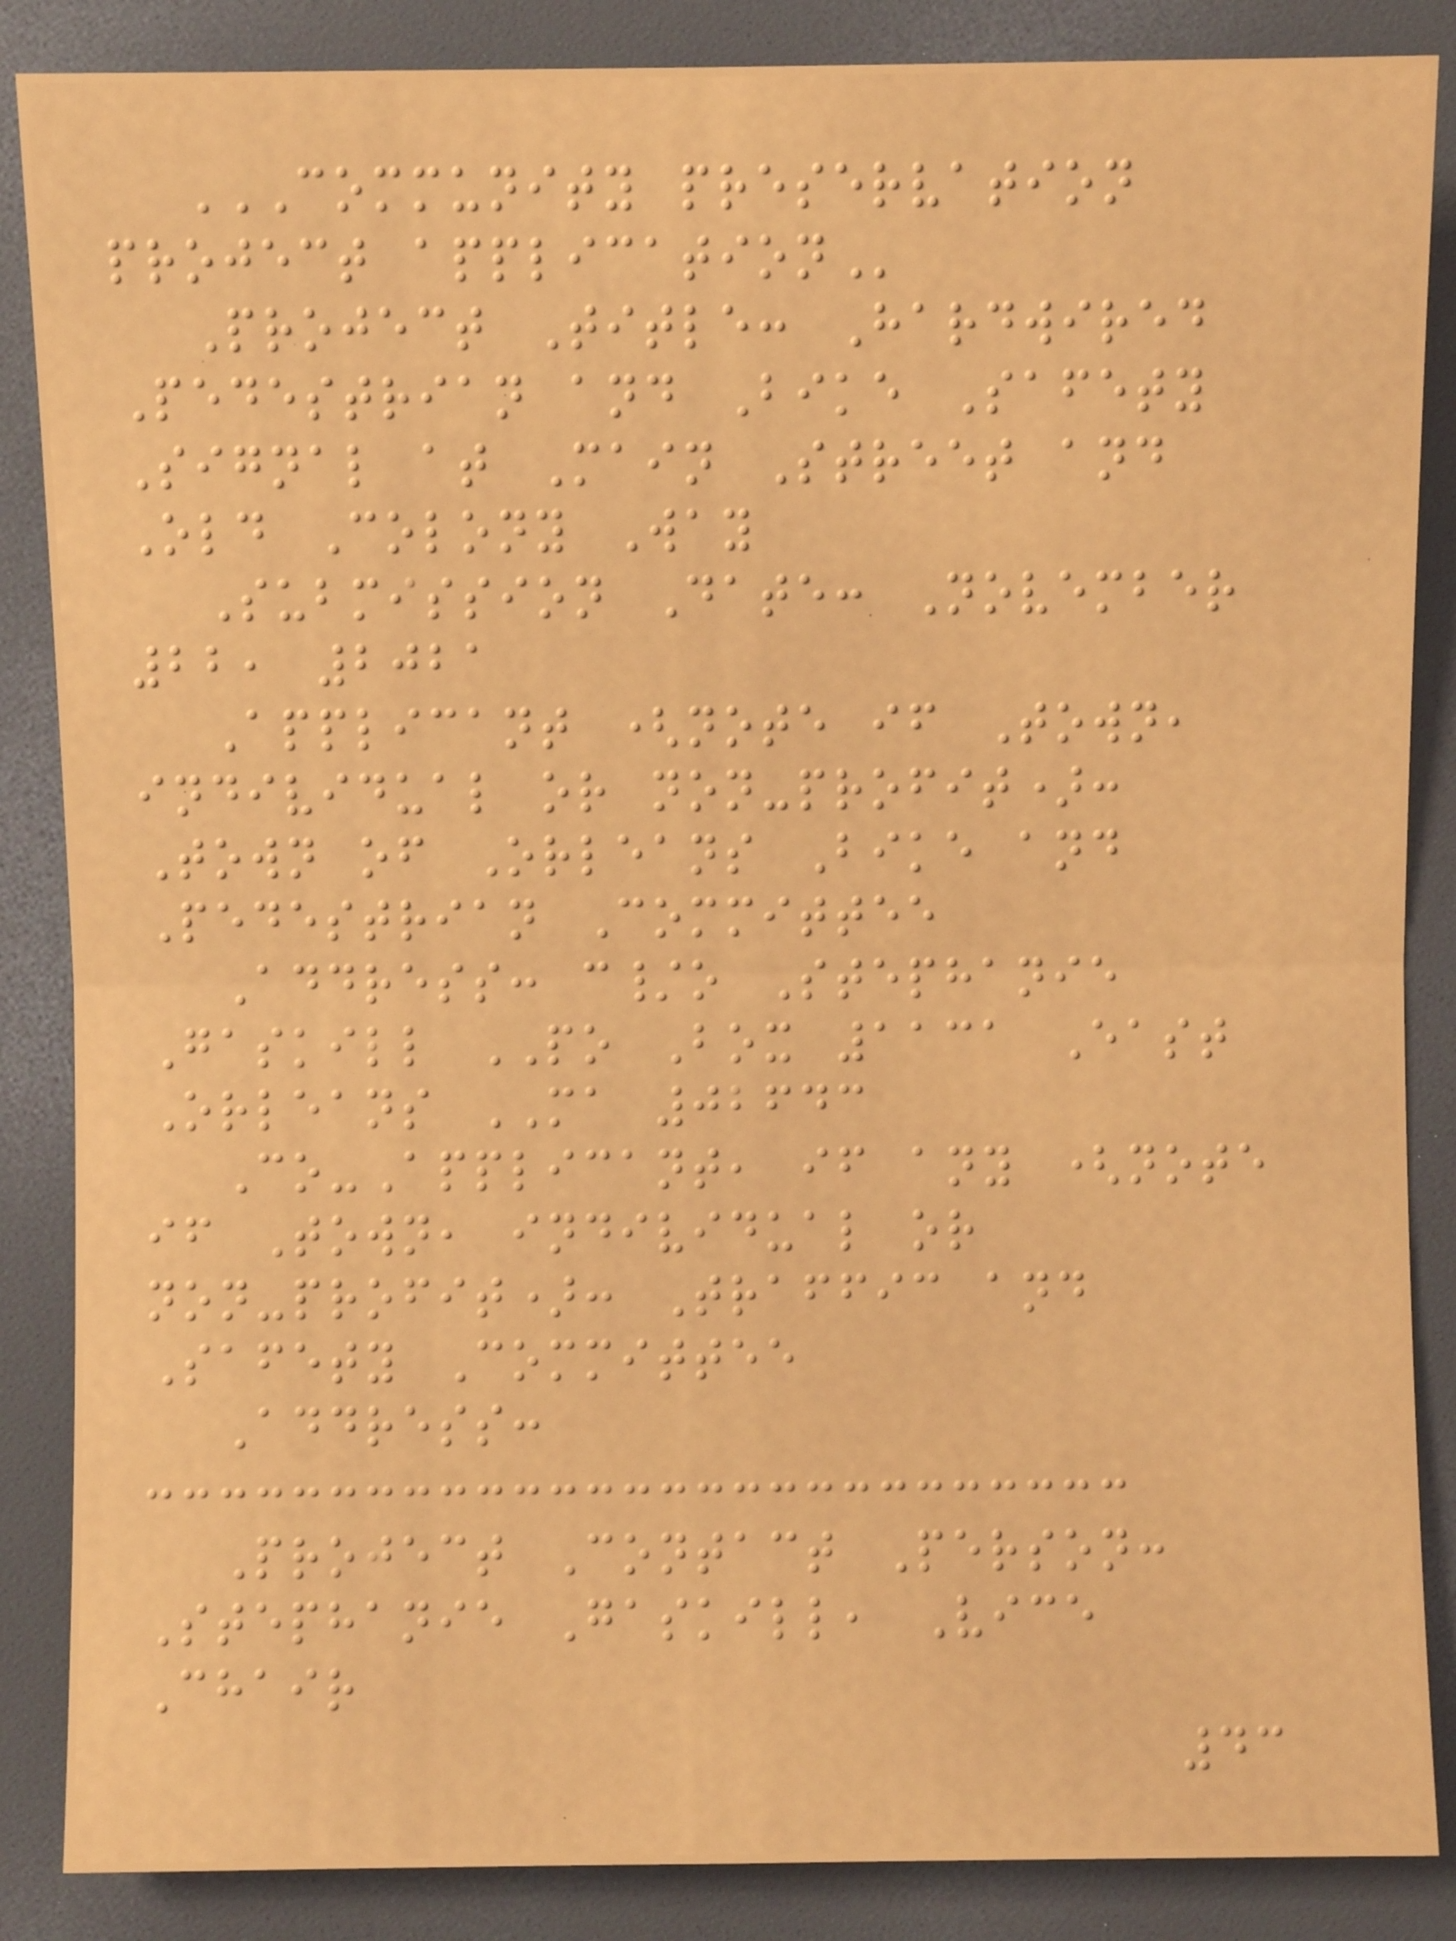COMMUNITY PRESERVATION
PROJECT APPLICATION
Project Title: Hardwired
Pedestrian and Bike Safety
Signal at Main Street and
Old Colony Way
Submission Date: November
22, 2021
Applicant (note if Town,
individual or non-profit):
Town of Orleans Bike and
Pedestrian Committee
Address: c/o Stephanie
Gaskill PO Box 1131 East
Orleans MA 02643
Co-Applicant, if any (note
if Town, individual or
non-profit): Traffic and
Safety Committee
Address:
Project Contact Person:
Stephanie Gaskill, Vice
Chair
43
